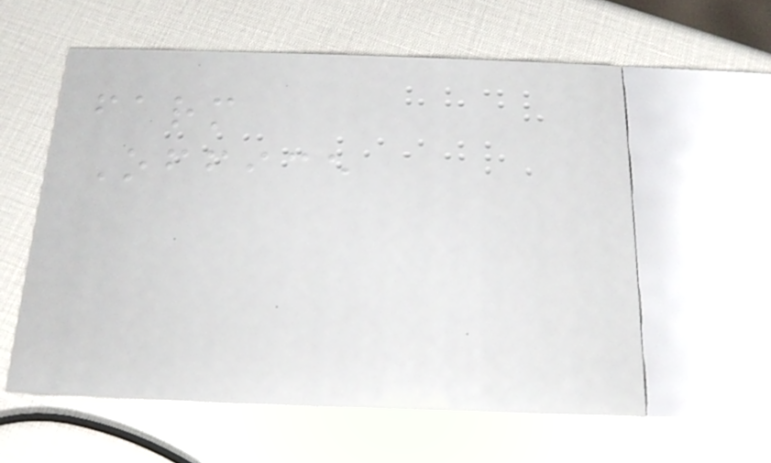farm
Office
